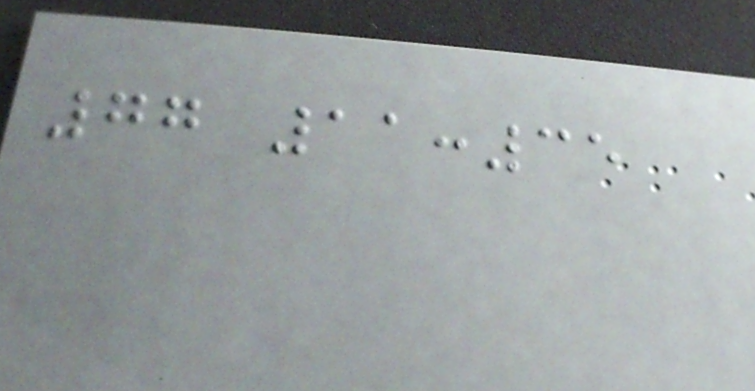77 11:35
